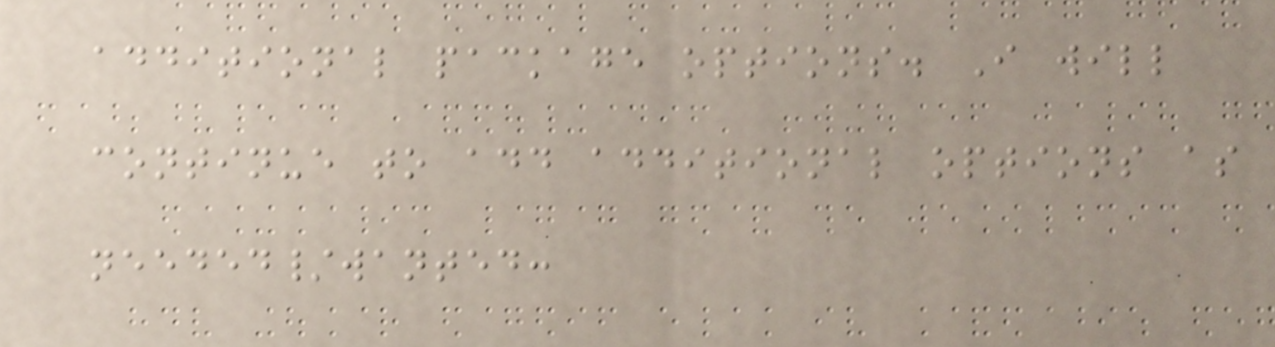additional package options. I will
continue to add additional options as
needed/wanted:
